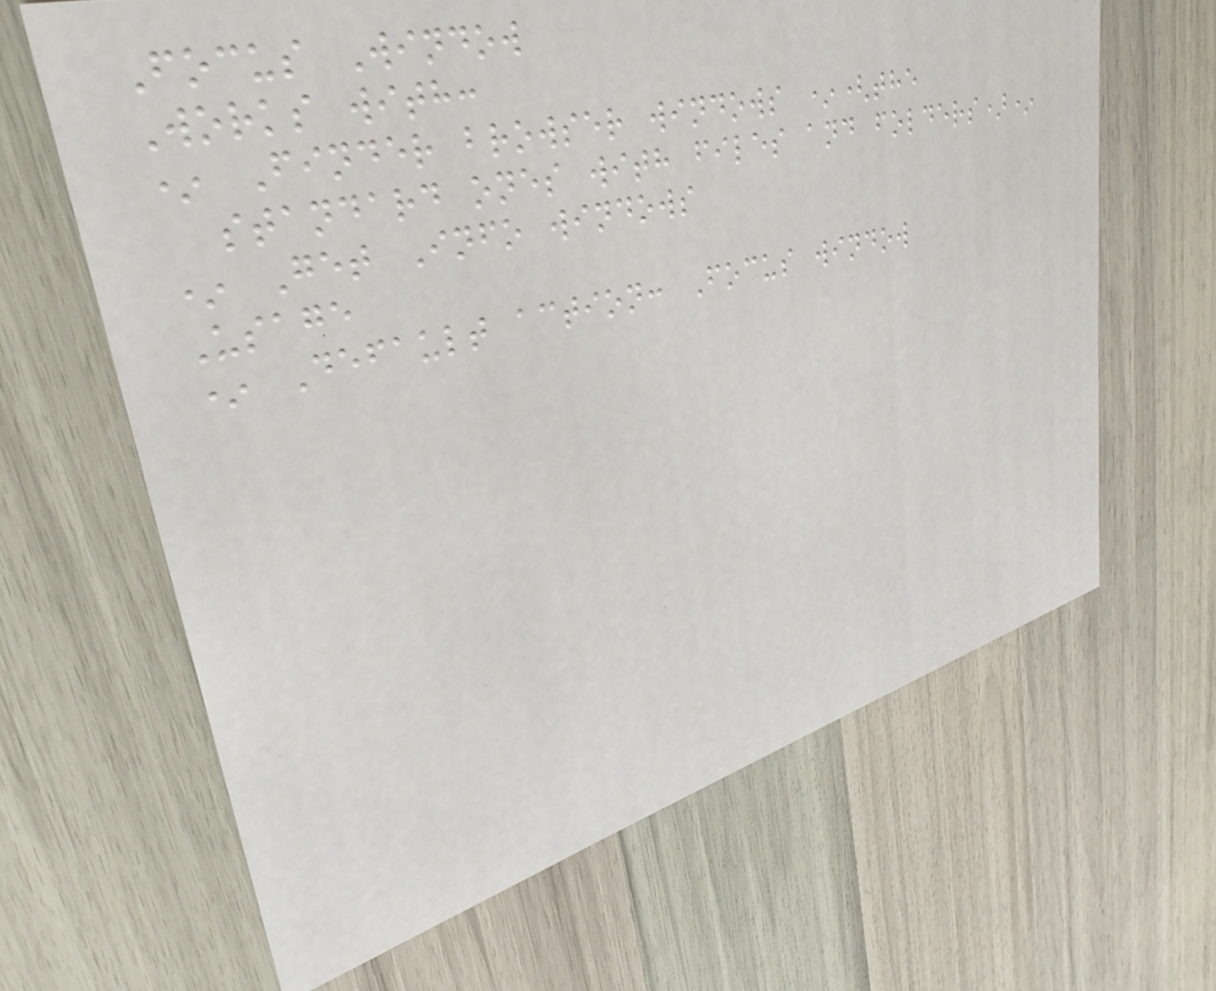Focus Window
Works with:
* Finder browser windows *(the
standard ones with files and folders)*
* Get Info windows
Usage
* Default action: Focus window
